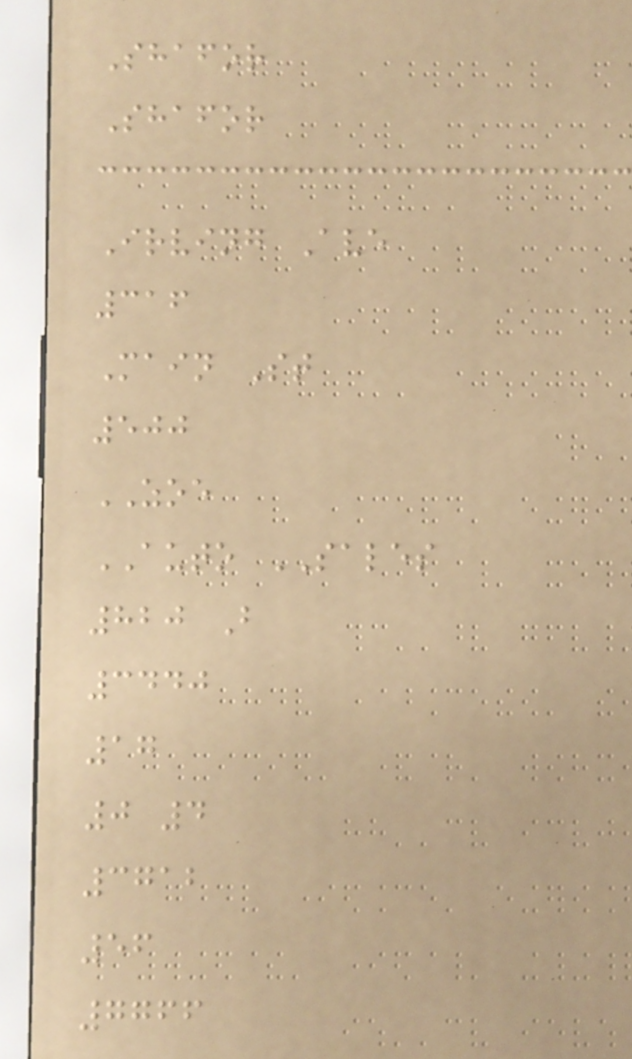Shafor
Shafor
Irving Ave
316
Main St
500
ZOE
AUTO SALES
820 B
3440
17
0 4
3712
56
7766
